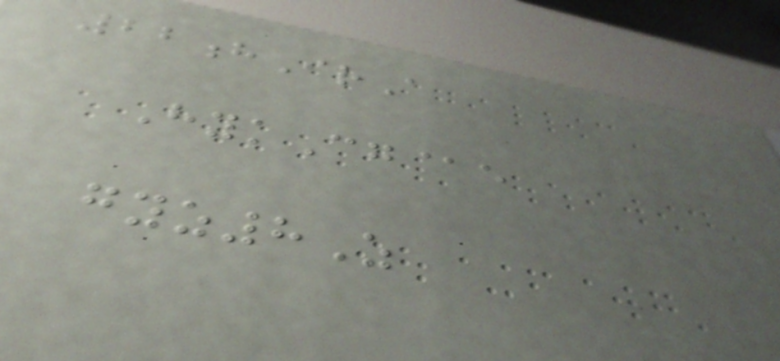22hIrA
HykCg@e
gyz8Z
